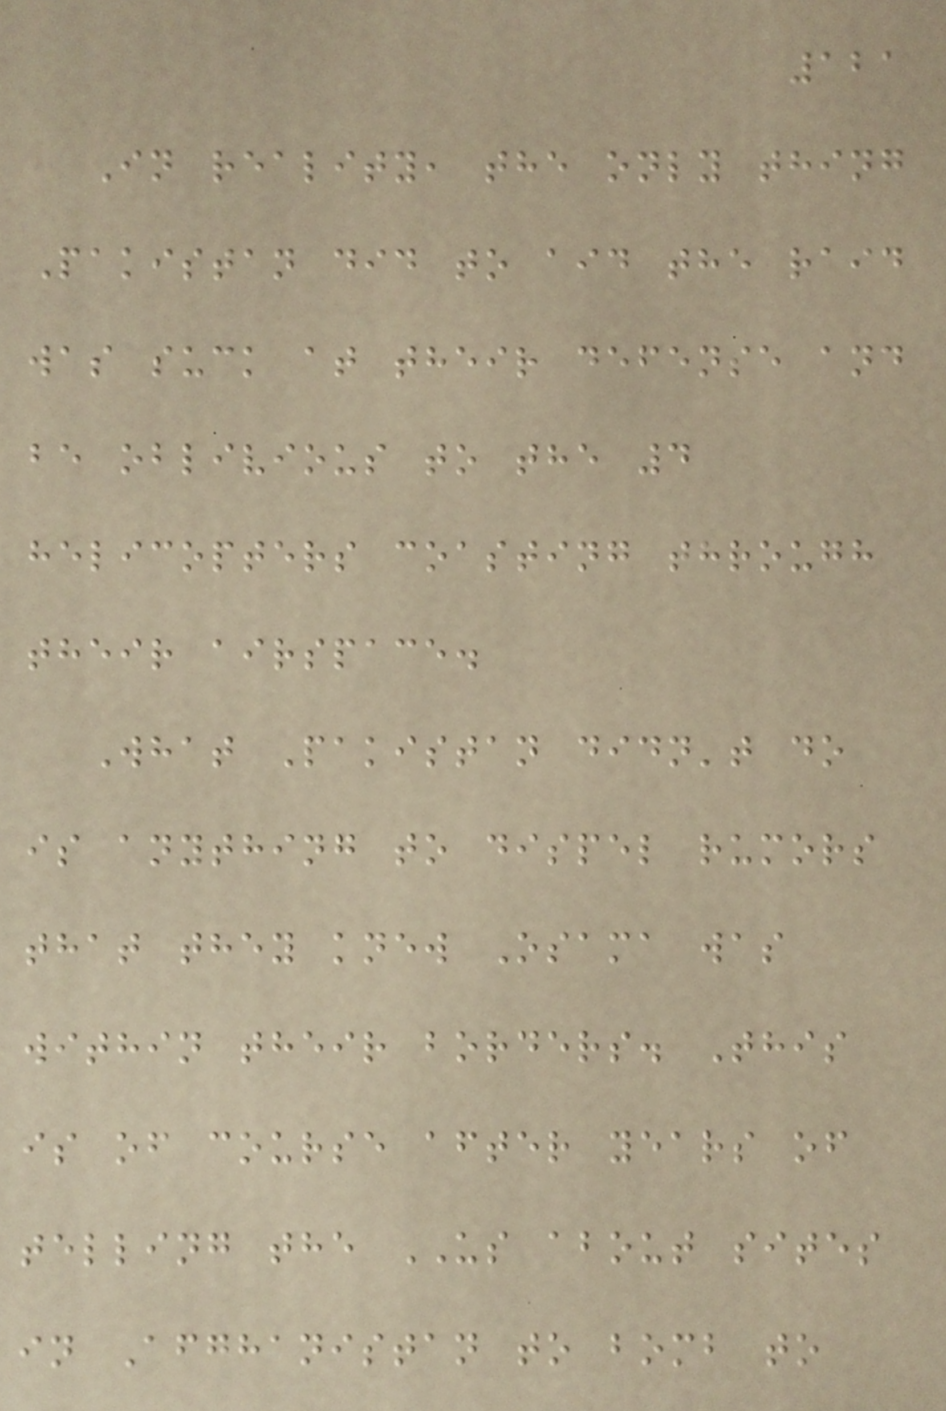121
In reality, the only thing
Pakistan did to aid the raid
was suck at their defense and
be oblivious to the 4
helicopters coasting through
their airspace.
What Pakistan didn't do
is anything to dispel rumors
that they knew Osama was
within their borders. This
is of course after years of
telling the US about sites
in Afghanistan to bomb to
